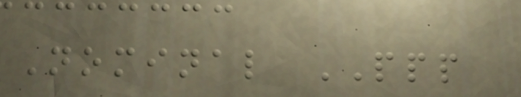Nominal PPP
